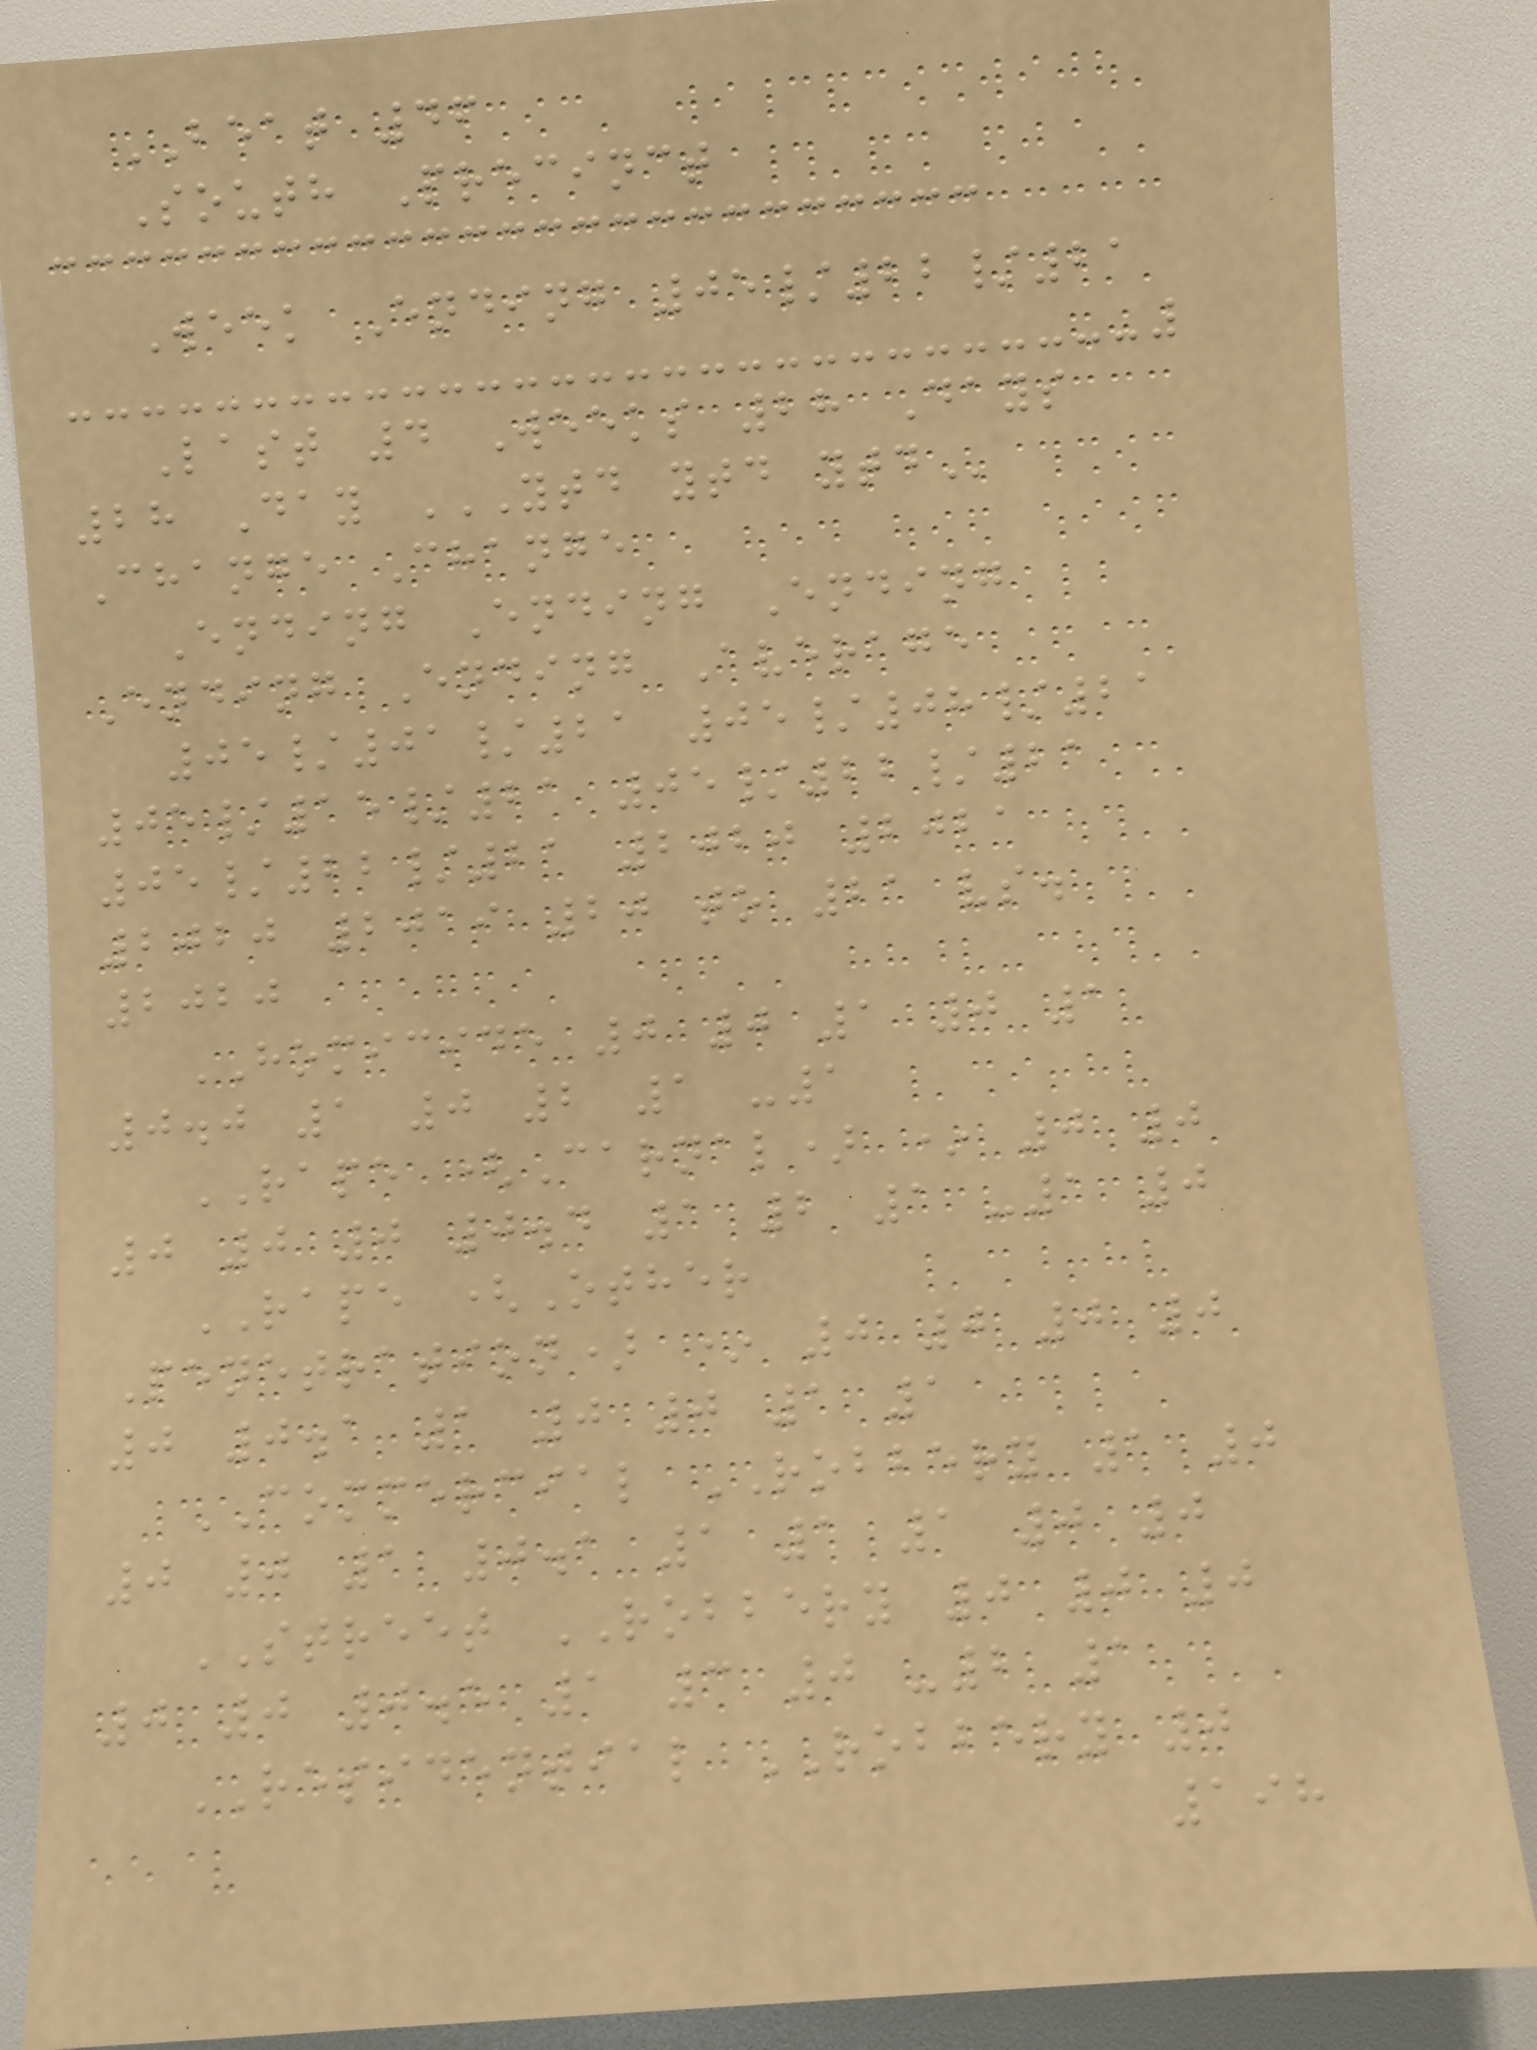BEAT 46
South Precinct
Week Ending 05/22/21
Last 4 Weeks 28 Days
28 Day YTD YTD YTD
Change Change
Ending Ending Ending
Ending Ending Average
05/01/21 05/08/21
05/15/21 05/22/21
05/22/21 2020 2021
2020 2019 20 to 21 vs.
2020
HOMICIDE 0 0 1 0 1
0.0 1 0 2 1 -1
RAPE (Carnal) * 0 0
0 0 0 0.4 1 2 1 -1 0
RAPE (Other
Penetration) * 0 0 0 0
0 0.1 1 0 0 1 1
COMMERCIAL ROBBERY 1 0
0 0 1 0.1 1 1 1 0 0
STREET ROBBERY 0 0 0
0 0 0.5 1 3 0 -2 1
RESIDENTIAL ROBBERY 0
198
